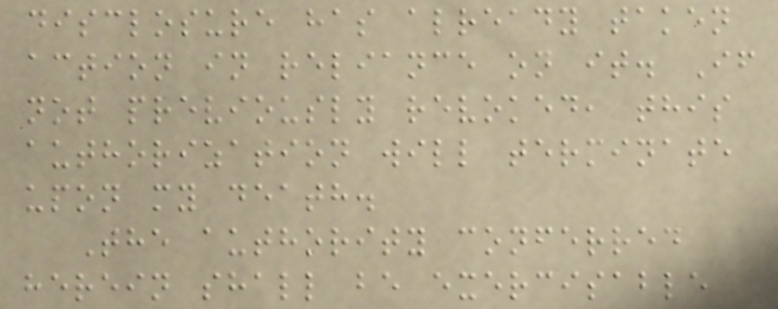disclosure has already taken
action in reliance on it. If
not previously revoked, this
authorization will terminate
upon my death.
The authority conferred
herein shall be exercisable
